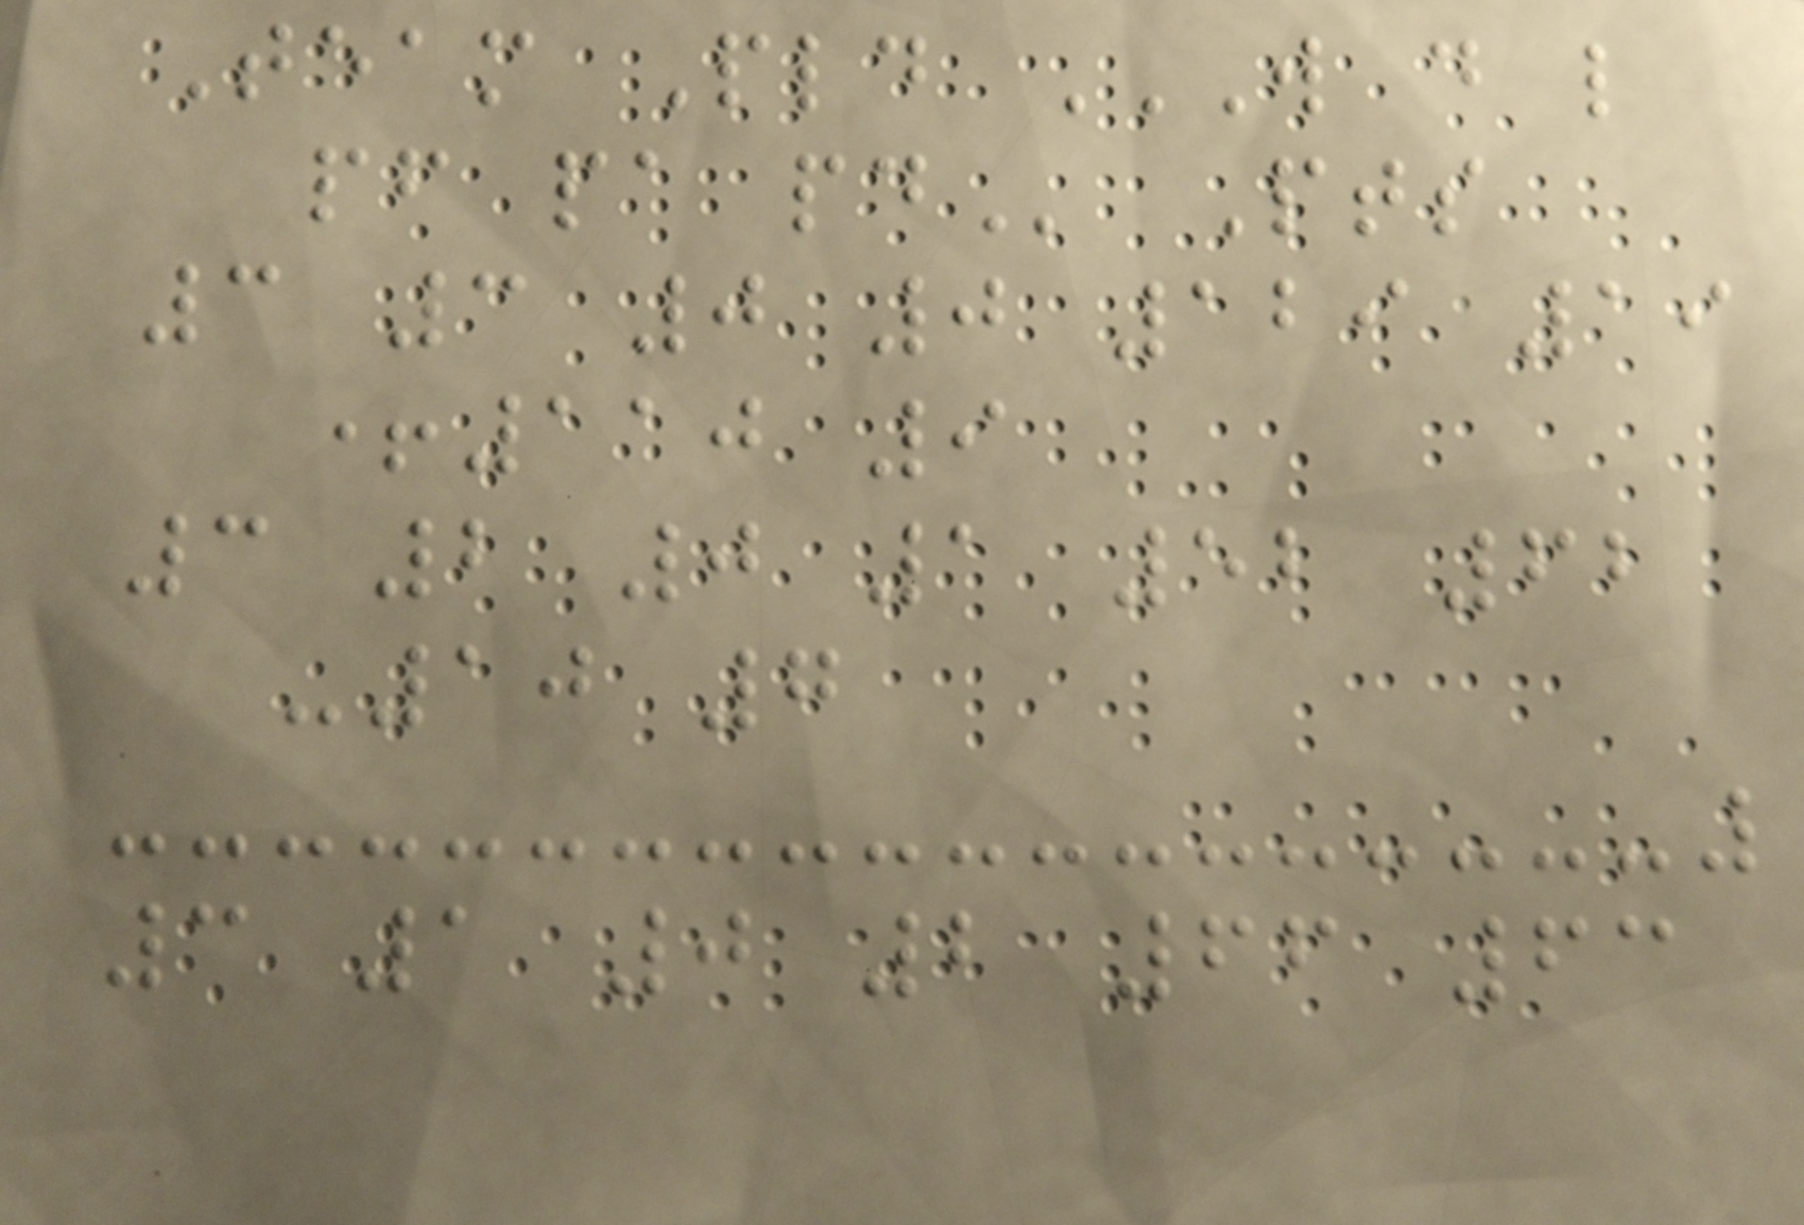Team Pld W D L
PF PA PD Pts
3 3 0 0 129 19
+110 9
3 2 0 1 52 62
-10 7
3 1 0 2 66 63
